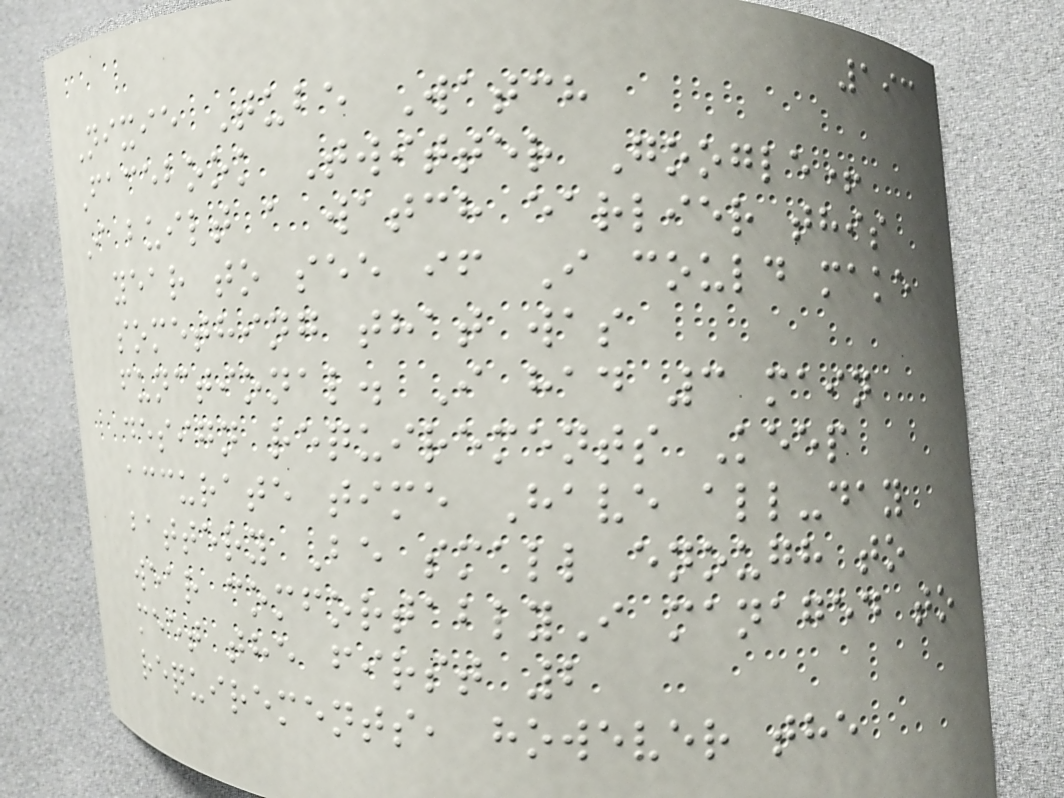193
Nixie Tube Watch
Facebook Twitter Google+
I built a watch earlier this
year to see if I could make
something that was
functional. I had 3 main
design requirements Keep
accurate time Have all-day
battery Be small enough to
wear comfortablyI managed to
meet the first 2
requirements, however the
